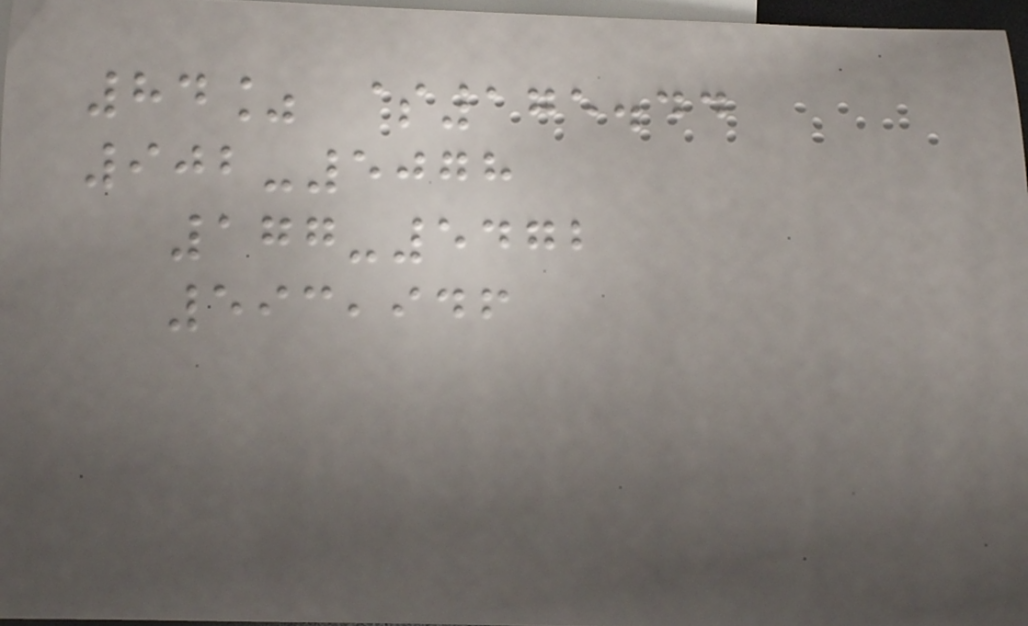84% $175.44
902-5078
177-5472
593,946
